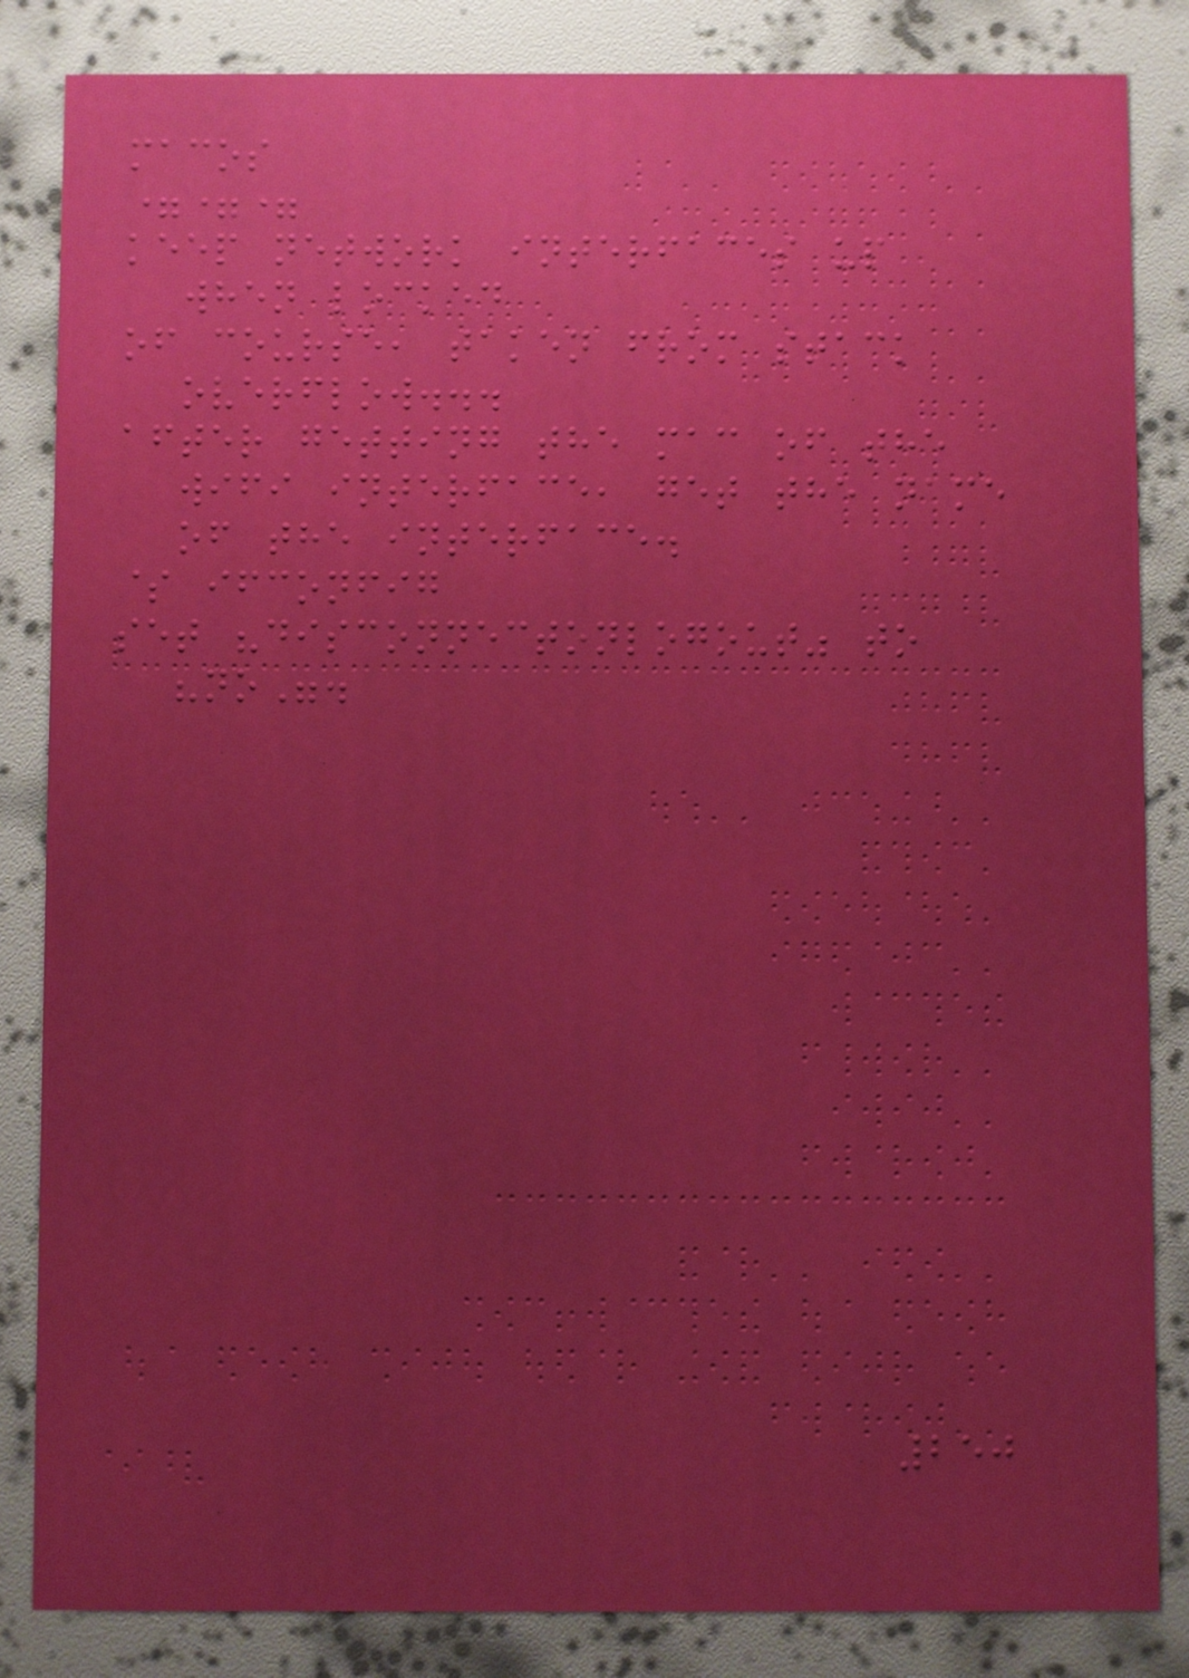macos
===
keep network interfaces up
when locked
of course, taken from stack
overflow...
after getting the mac of the
wifi interface, get the name
of the interface.
$ ifconfig
set "disconnectonlogout" to
"no".
250
